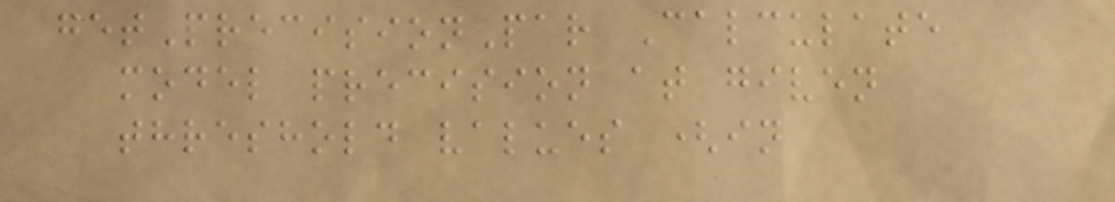getPrecisionPar Calculate
model precision at given
threshold values (in
